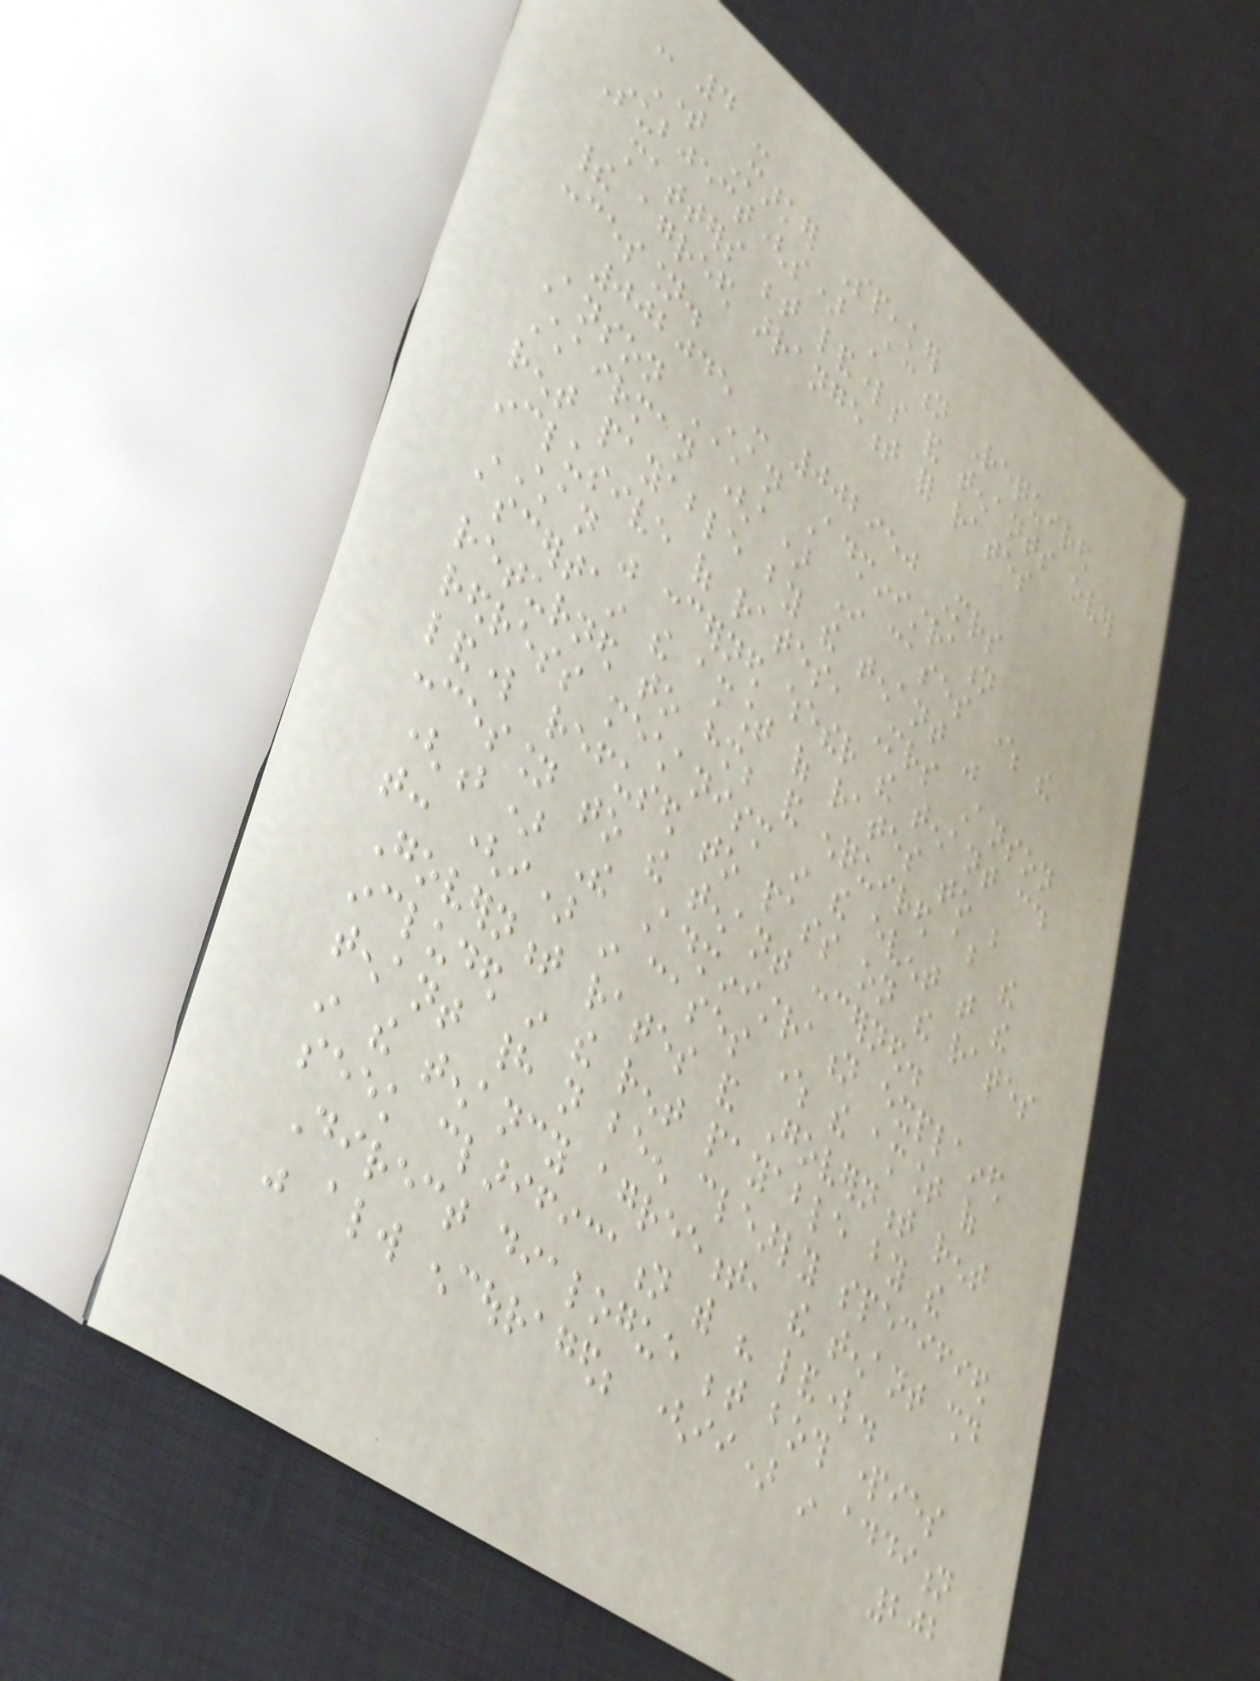- 4 -
Time Marker Speaker
Subject(s) Action Required
matters between landlords and tenants over
their agreed arrangement for rates
concession.
002045 - 002950 Mrs
Anson CHAN Administration
Chairman (a) In cases where the
rent payable by the tenant was
inclusive of rates, Mrs Anson
CHAN was concerned whether the tenant could
ascertain the amount of rates to be
returned to him; and enquired about the
redress mechanism in the event that the
landlord refused to pass on the rates
concession to the tenant concerned.
(b) The Administration explained
that: (i) in cases where the amount of
Government rates and Government rent
included in the rent payable by the
tenant had not been clearly specified
in the tenancy agreement, the tenant should
seek clarification with his landlord.
Direct dialogue between both parties
was always encouraged; (ii) in addition
202
